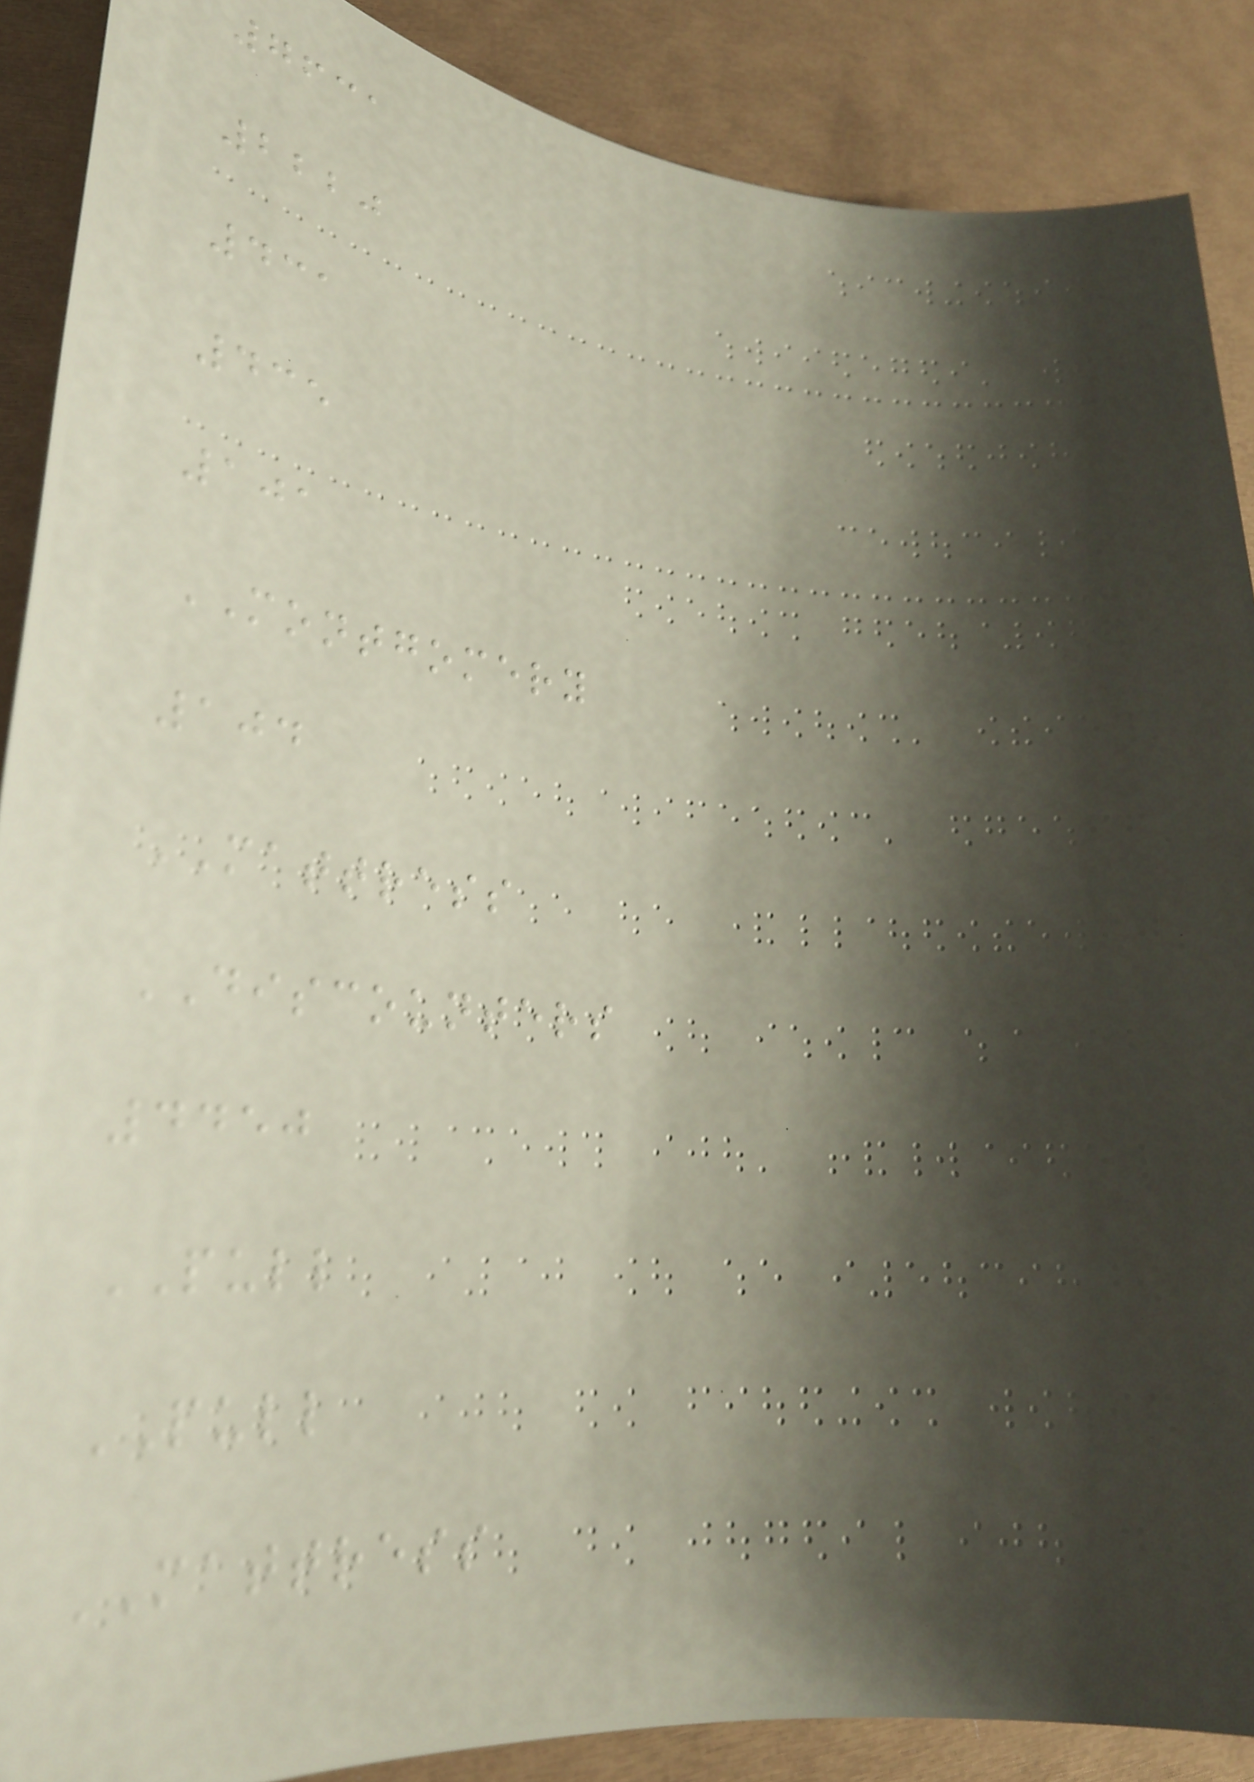7631
2220
431
435
101
MONTGOMERY
104
MATTRESS
DISCOUNTERS
4450
PULL
PULL
MATTRESS
